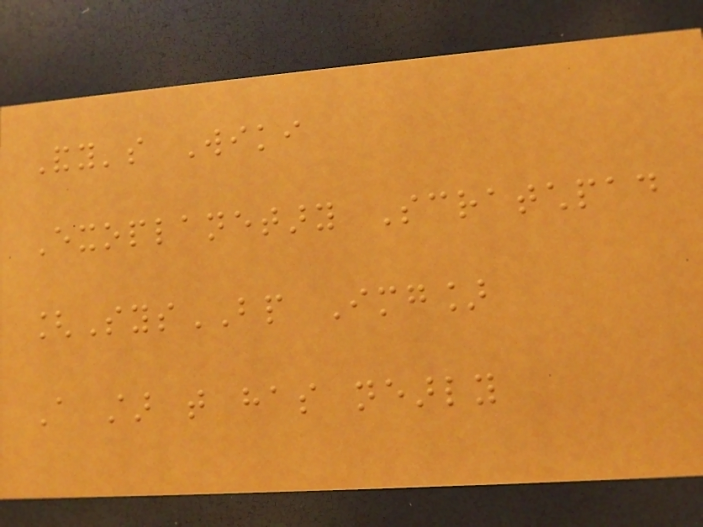Andy's Wiki
Exoplanetary Scratchpad
[SysBP Img]
A star that has nearly
